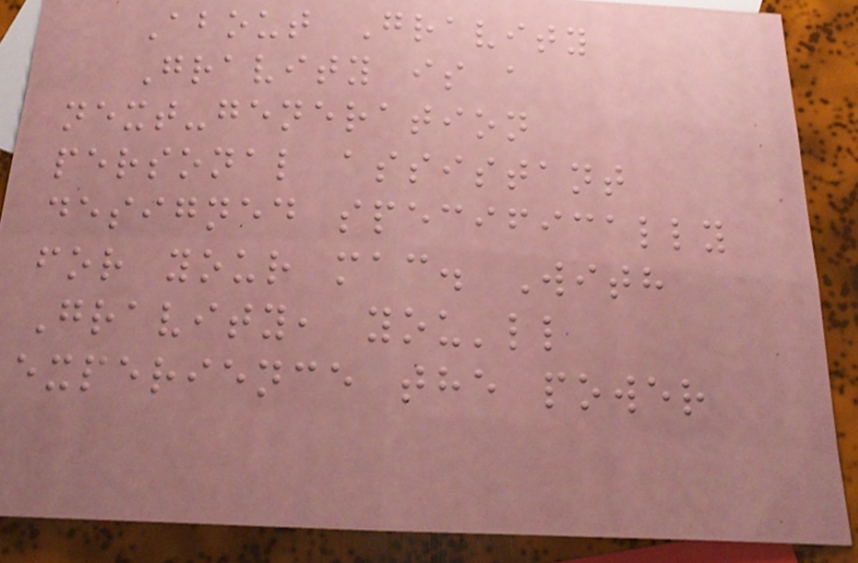About Gravity
Gravity is a
next-generation
personal assistant
designed specifically
for your mac. With
Gravity, you'll
experience the power
